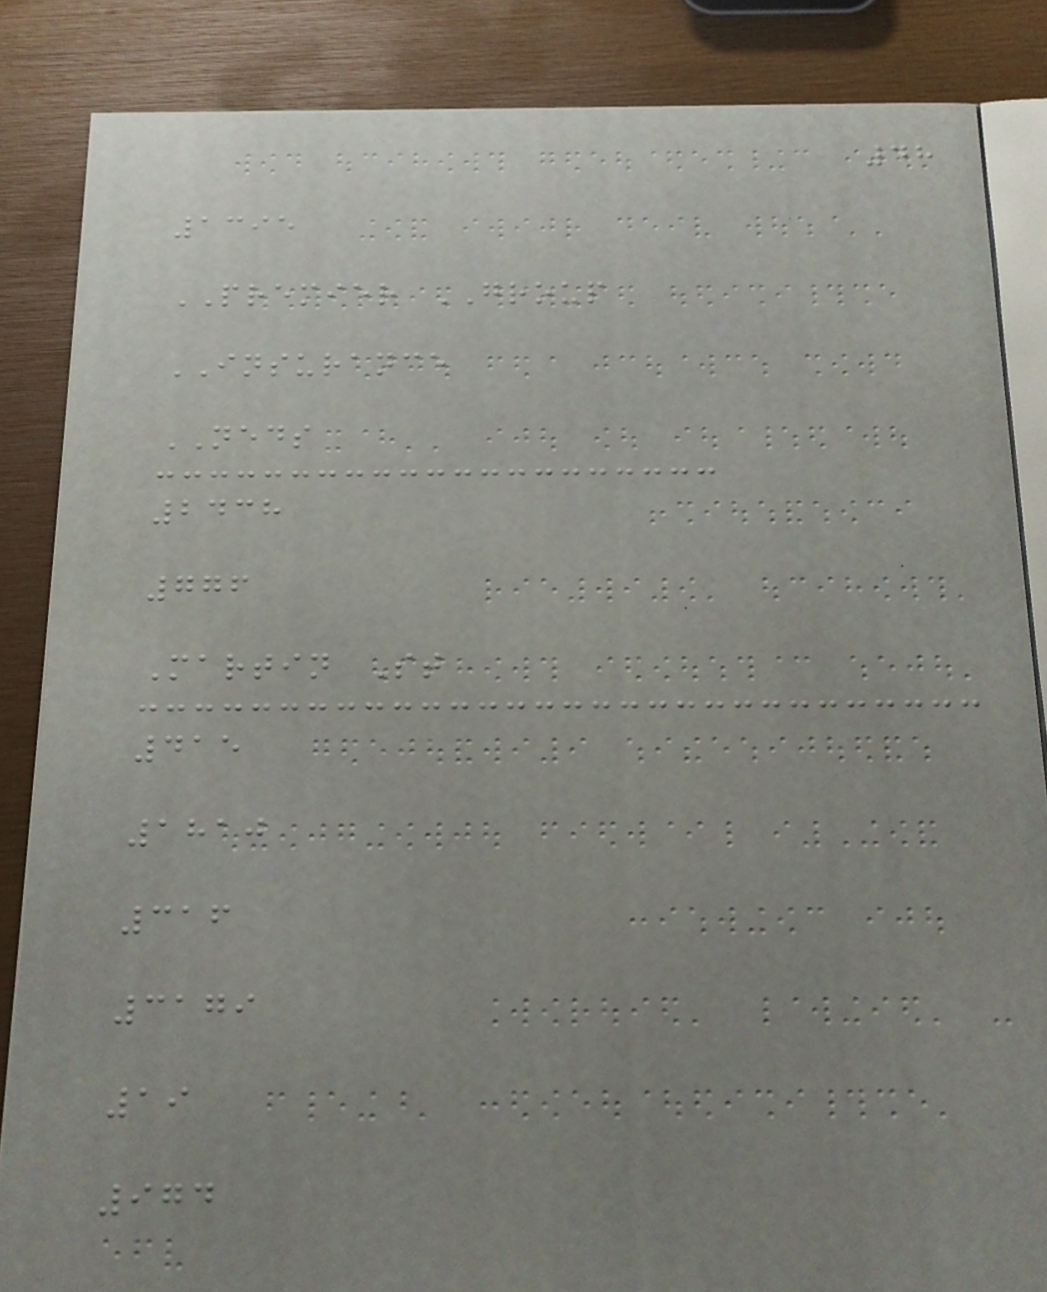48
1395
PREMIER GROUP
INSURANCE
NEDS
2438
776
Martin St
415
1810
316
3179
19
974
